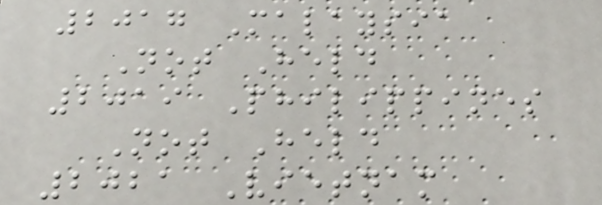2017 Malaysia
Not Held
2019 Philippines
Not Held
2021 Vietnam
